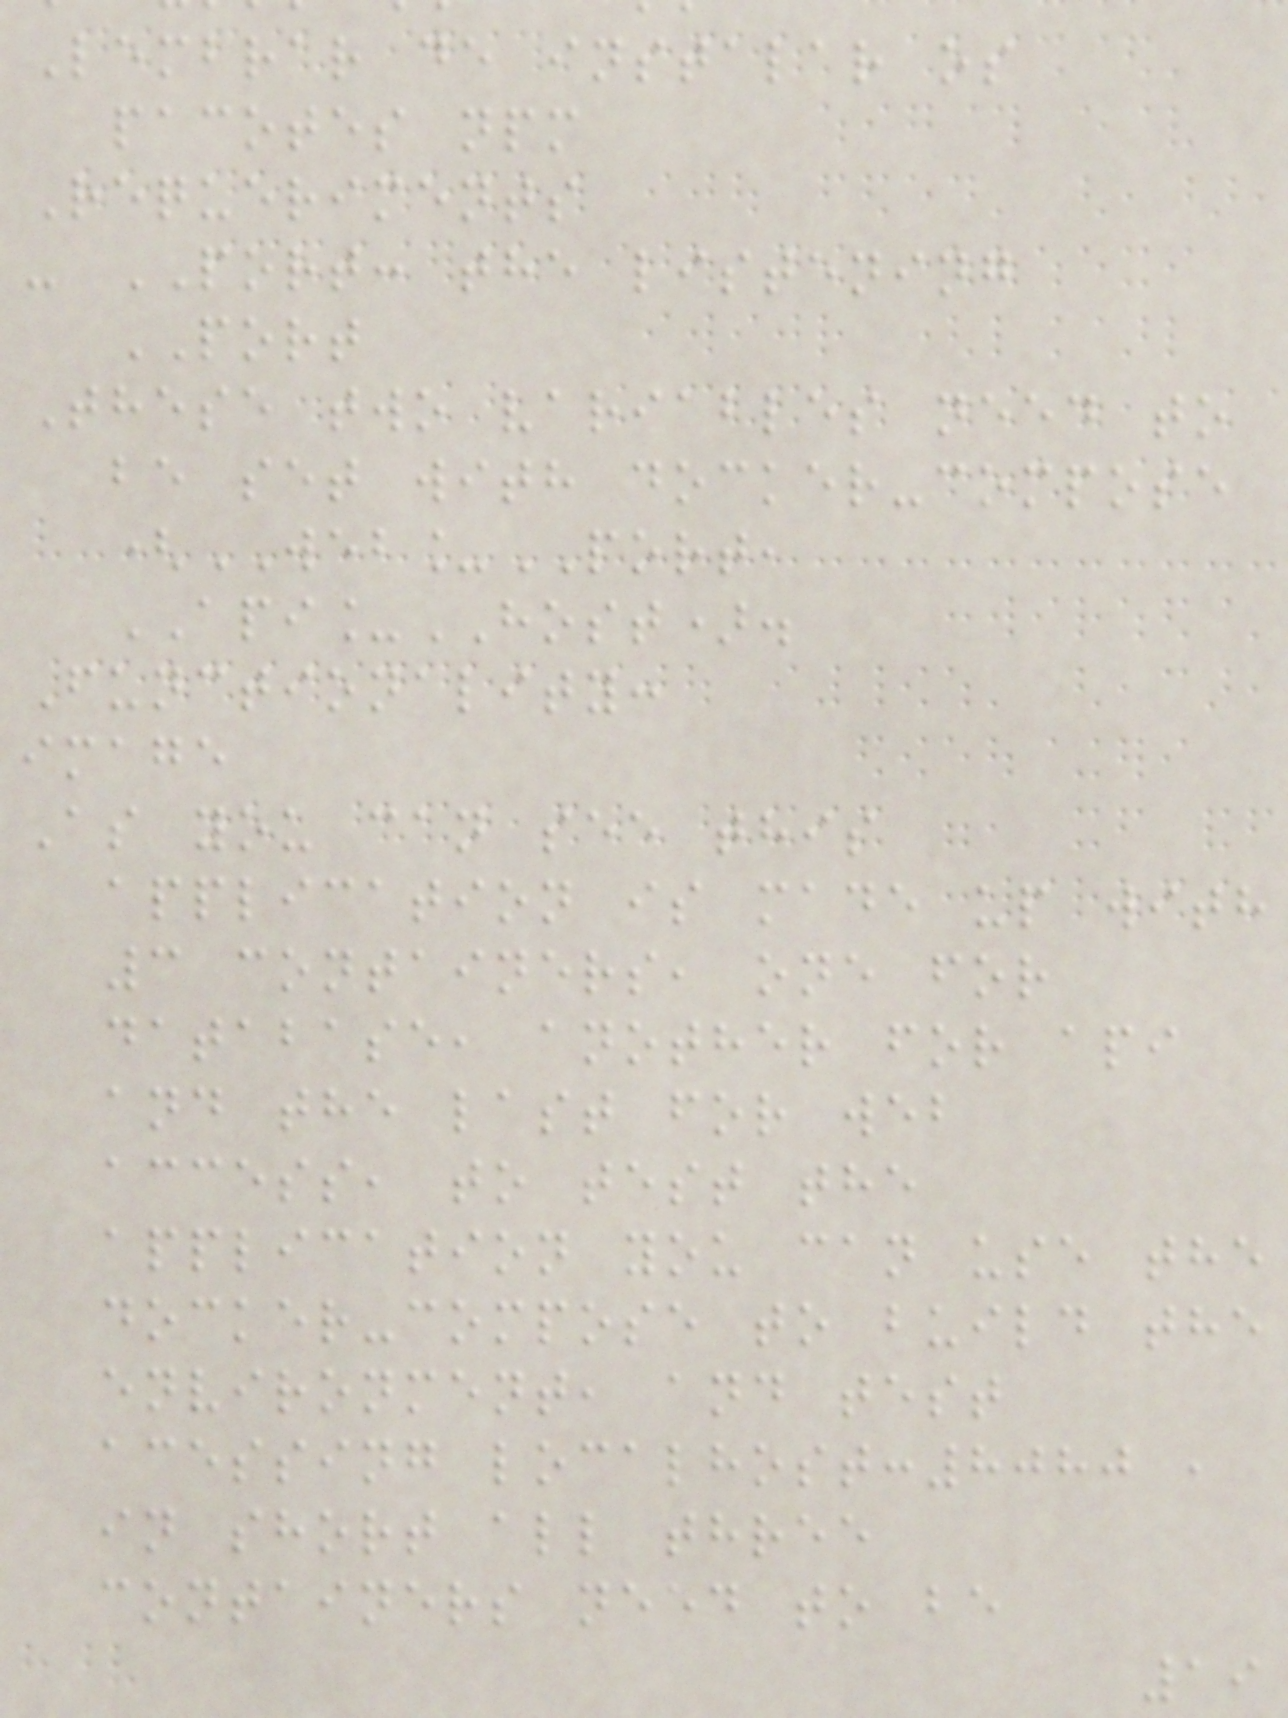Lembrar de instalar os
pacotes npm
Requeriments
- PORT: the listening
PORT
These two variables need to
be set with docker-compose
(WEB_PORT,
API_HOST).
Functionality:
image
As you can see this
application is made up with
3 containers, one for
database, another for api
and the last for web
access, to test the
application you can use the
docker-compose to build the
environment, and test
acessing localhost:8080 ,
in short all three
containers need to be
19
